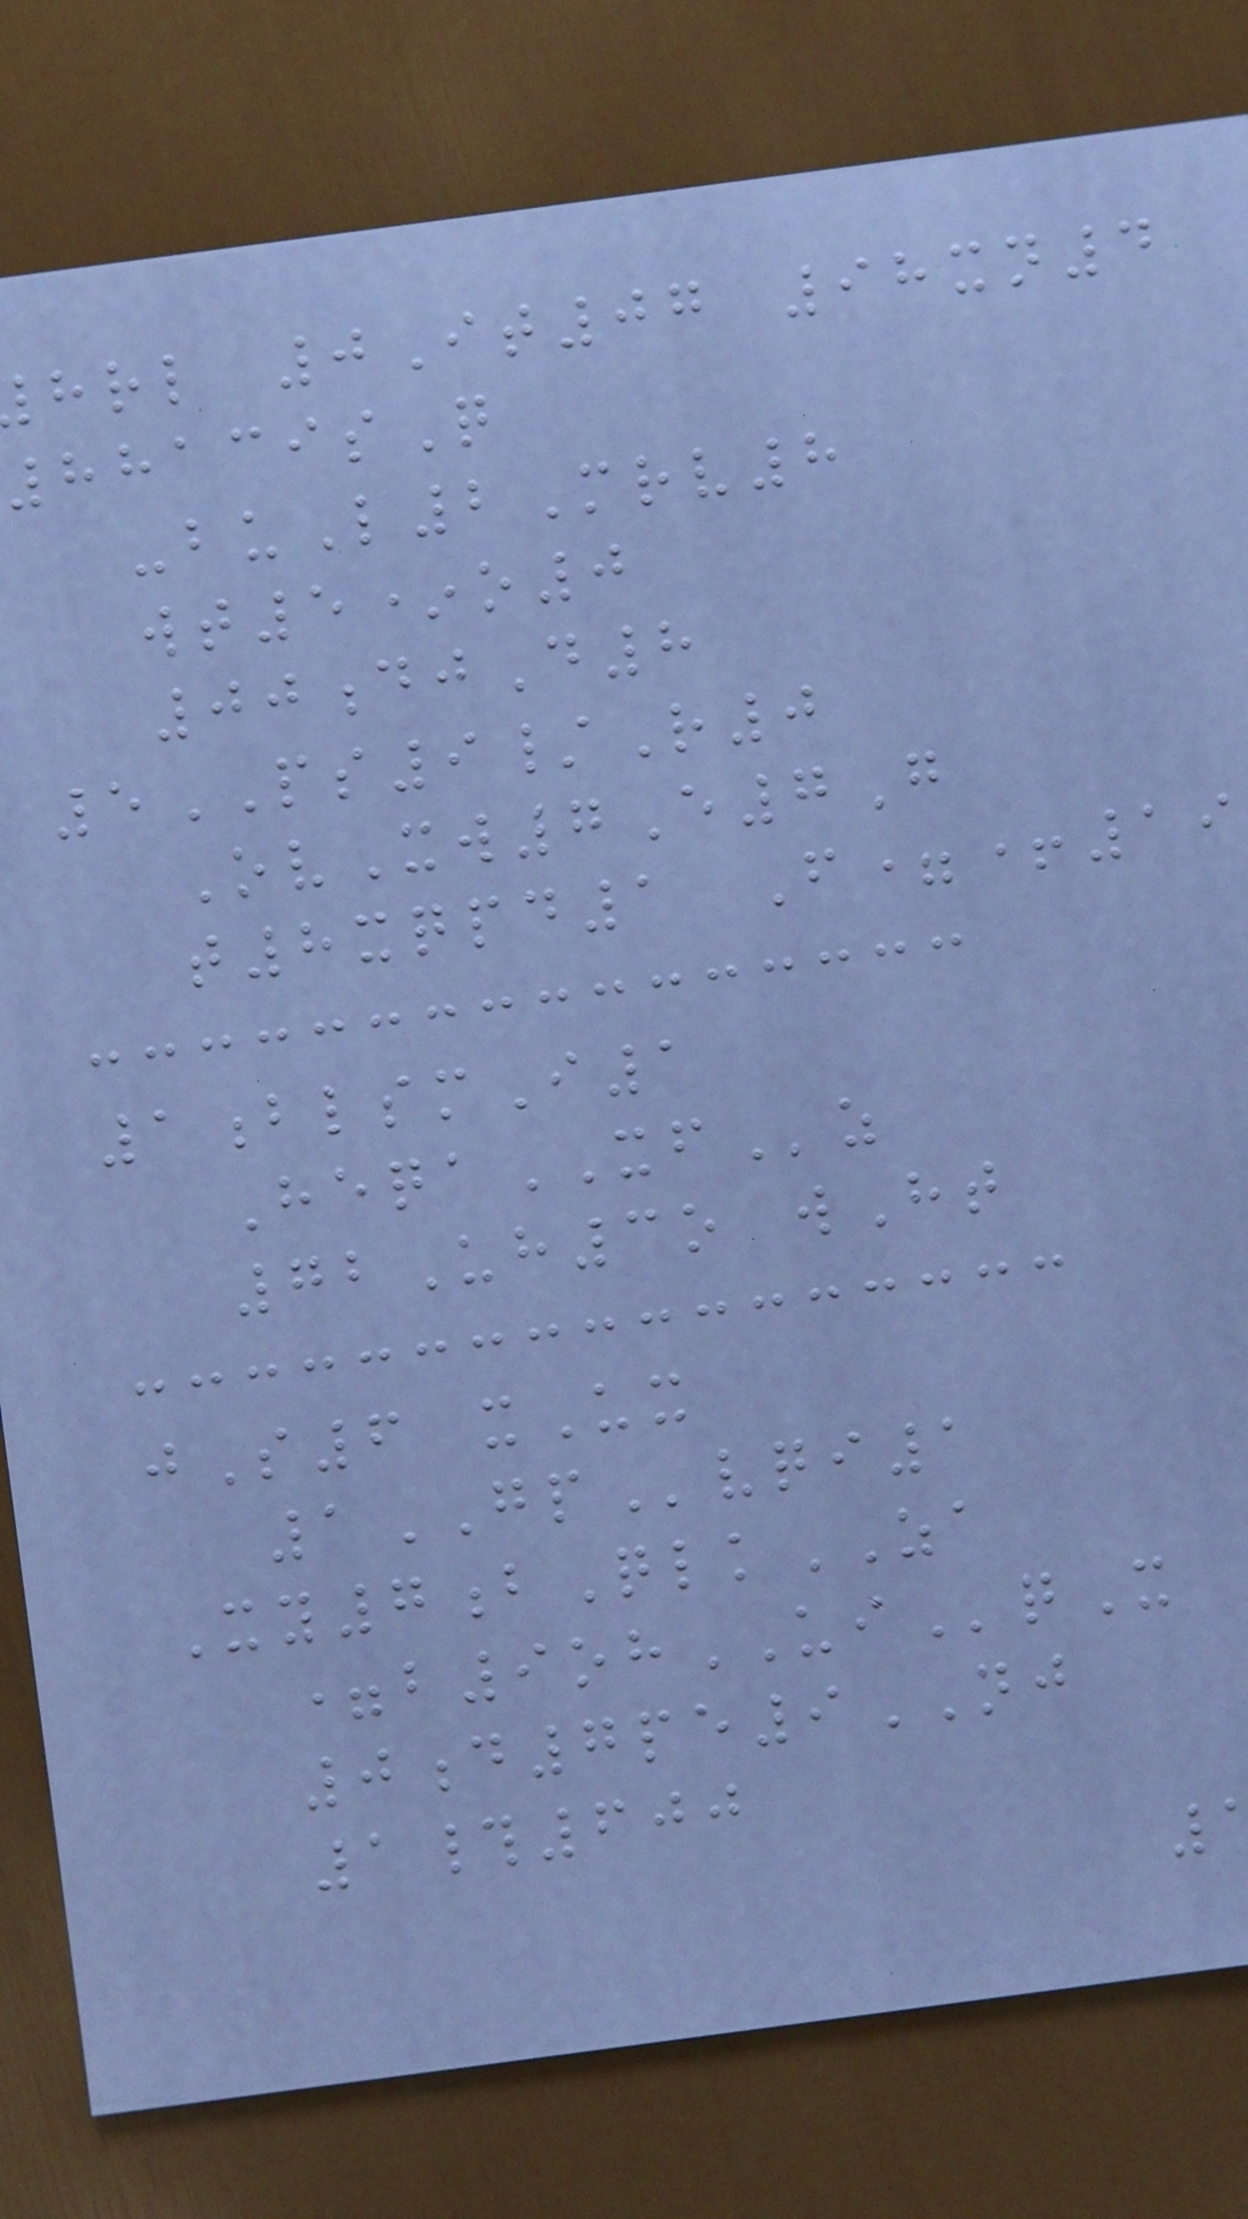hrl 0It07 98xn4
88139sQ
-buL2Mrv8
wt5*o0
00djD8
5PS9/R0
OvXw7E7G
t8xqpd1 F=+19
1blsmI1
HeqaXFz
72Uh3o wHt
jS6 xUx
1GPvqi1
Xy7bQlkZA
=b9ohUIqX
0d7pe9NJ
1#600
